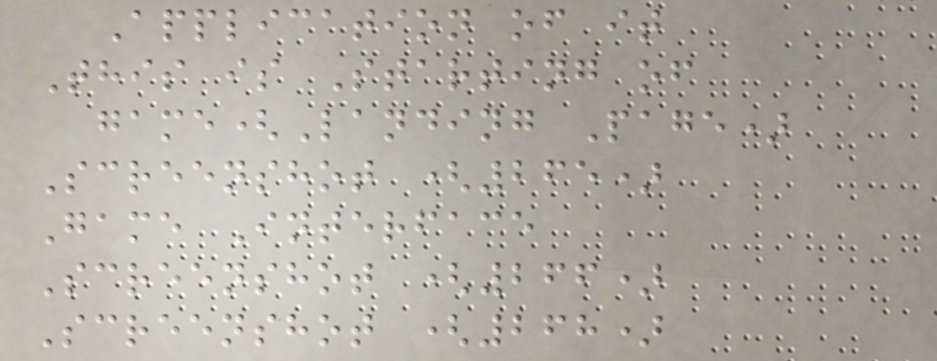Application of it
This is Starting of
game(Landing Page)
Screenshot (265)
Game Interface
Screenshot (266)
Screenshot (268)
